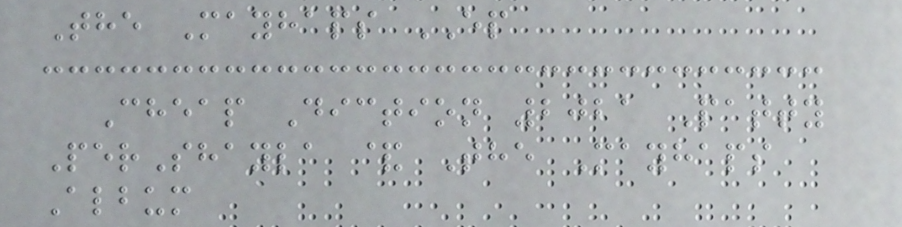The Mayhaps EP
Cheap Diction 2021 Patty
PerShayla & The Mayhaps
Album
